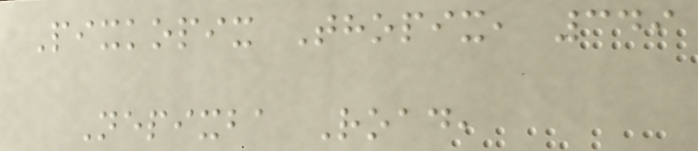Pixkopix Thopix, 349
Nepixba Road,
